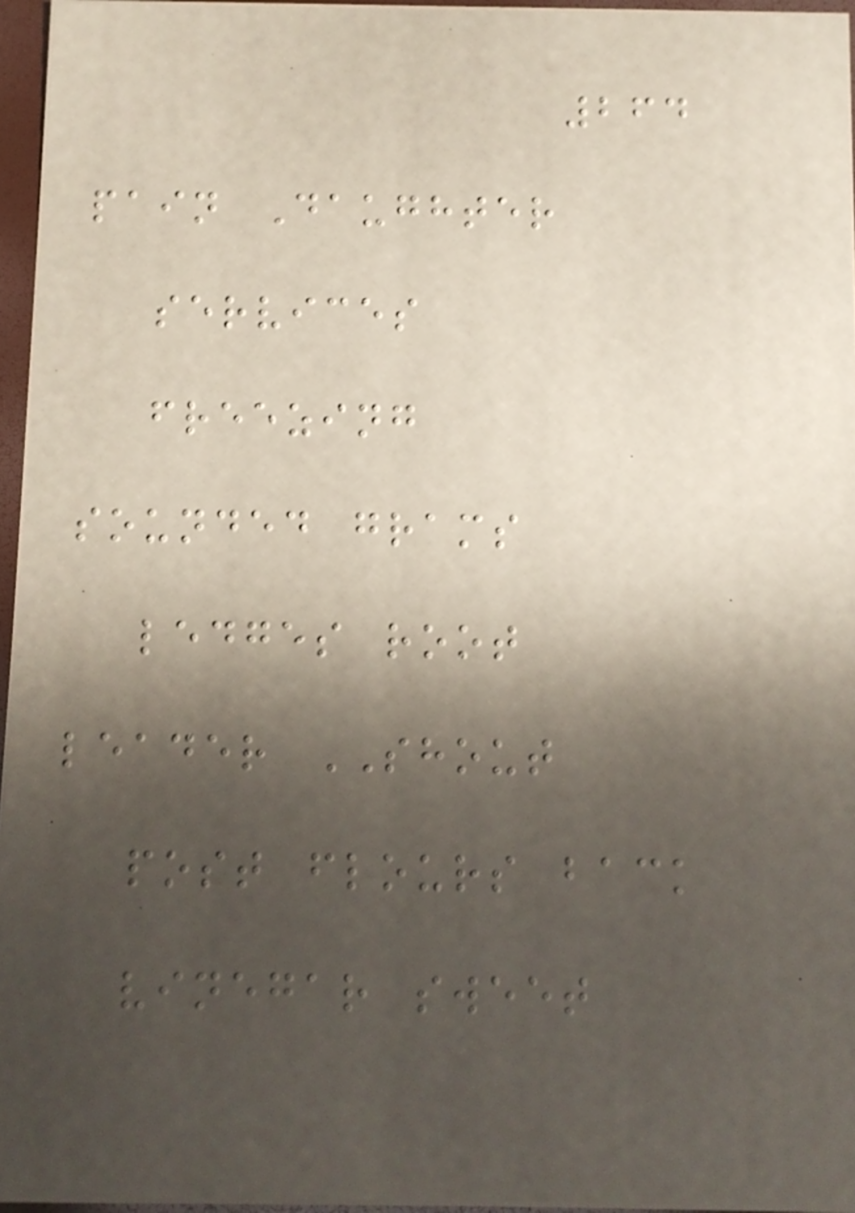264
pain Daughter
services
freezing
sounded grams
ledges root
leader SHOUT
post flours back
vinegar sweet
